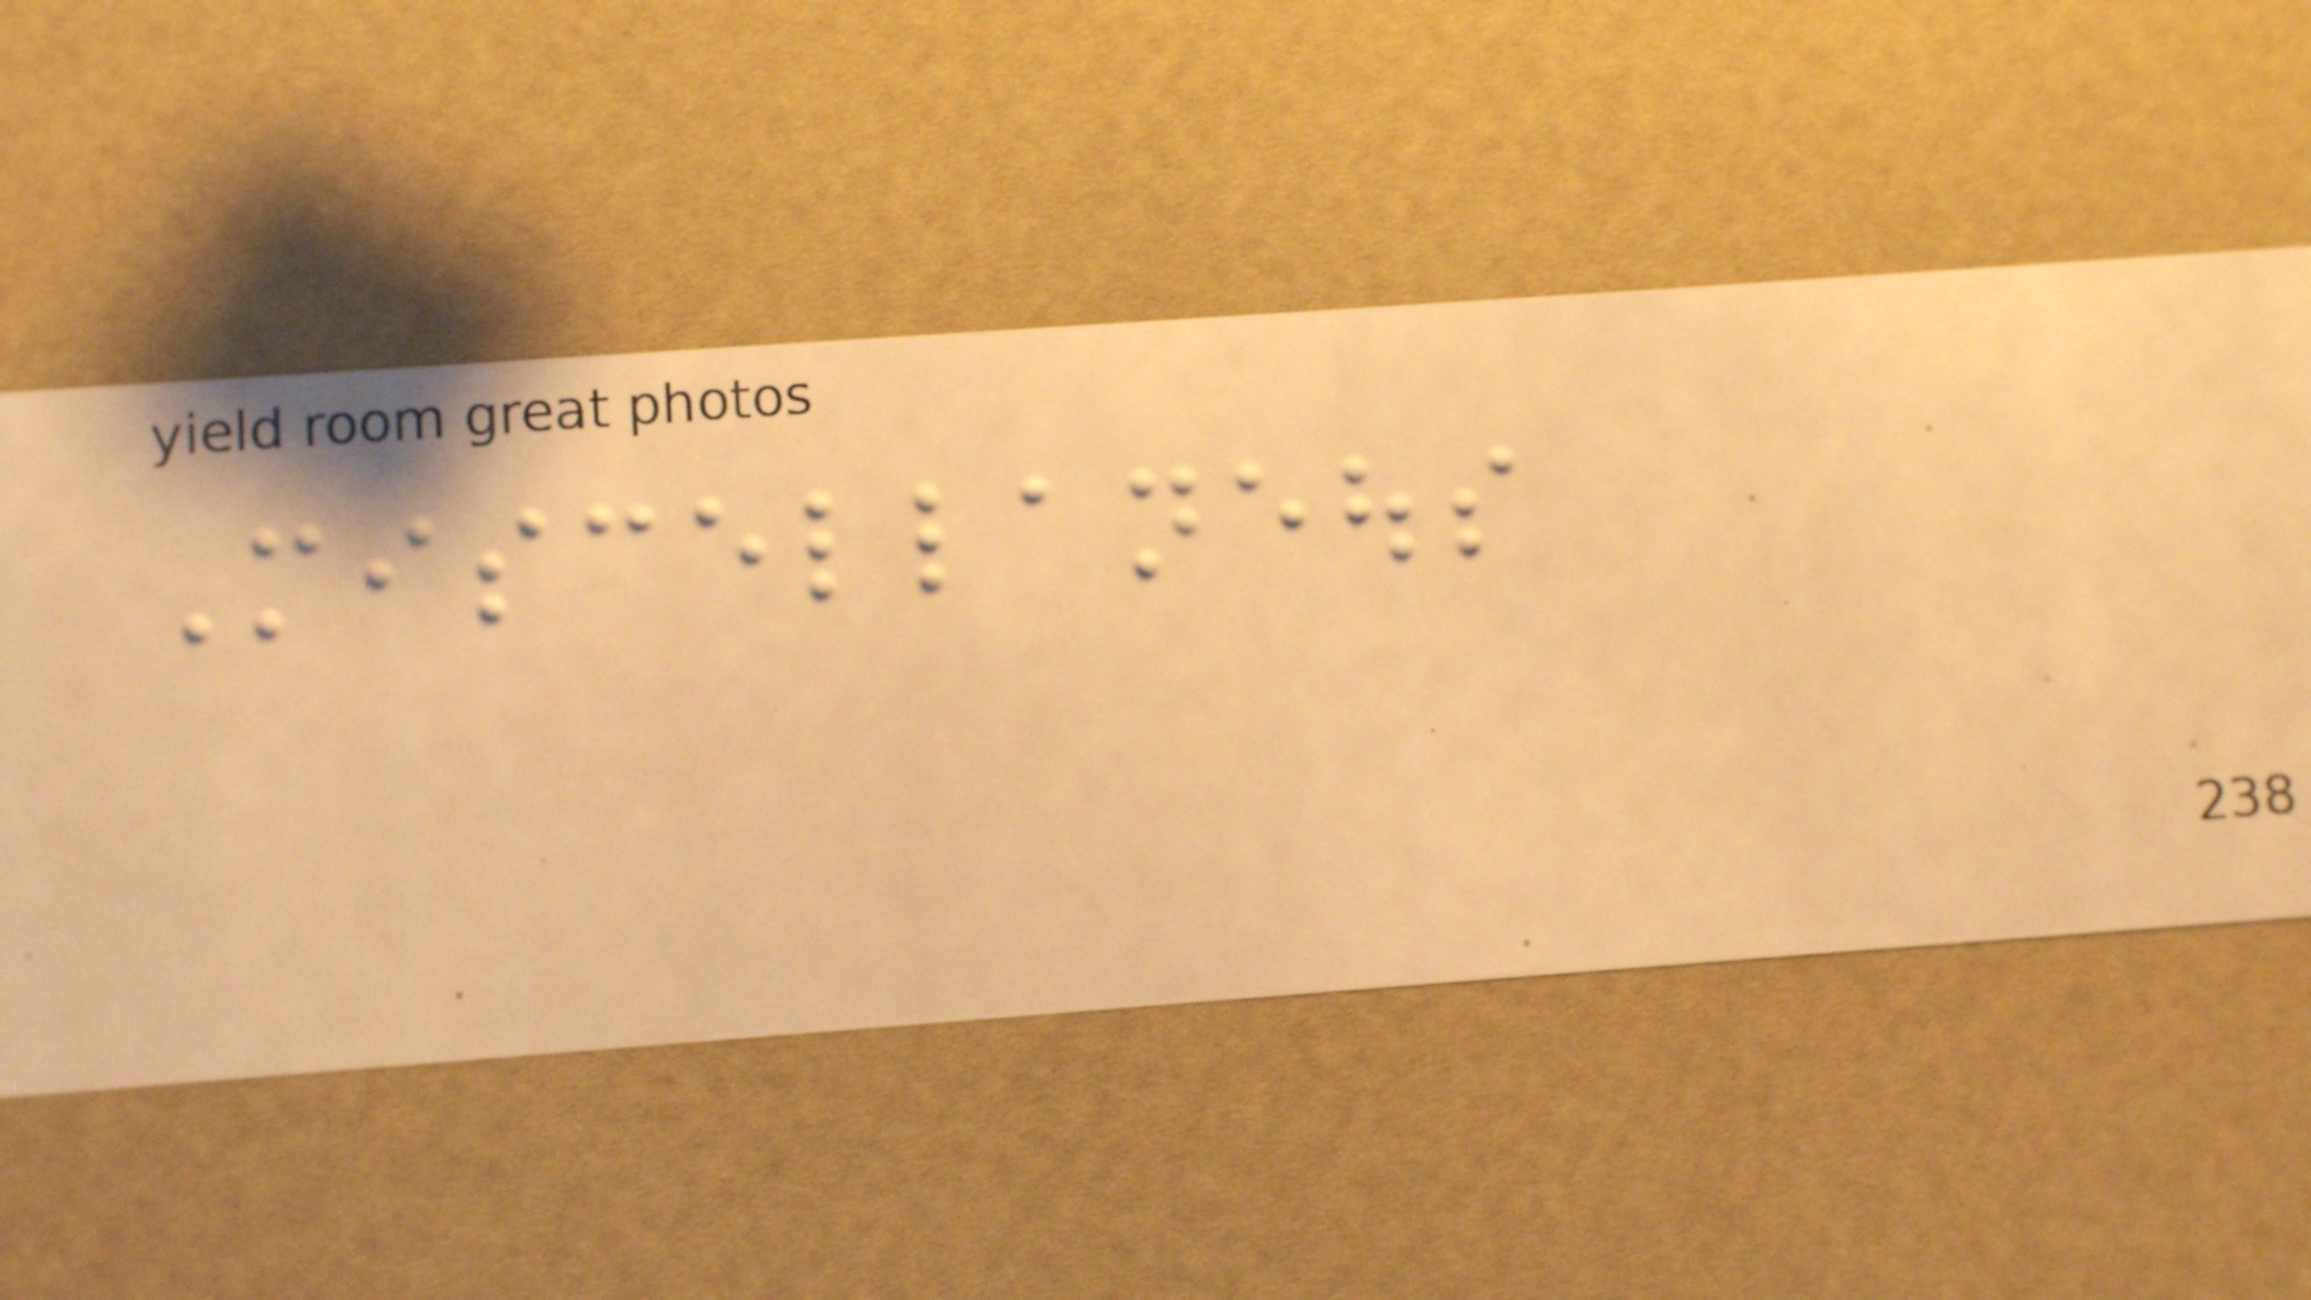Miscellaneous
